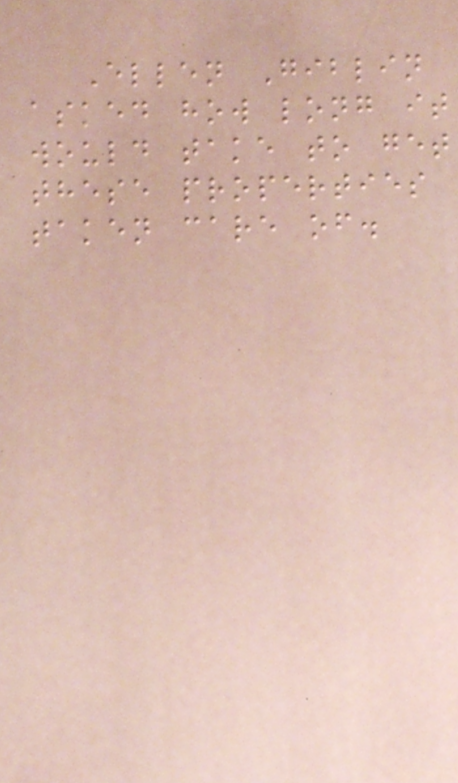Ellen Giblin
asked how long it
would take to get
these properties
taken care of.
